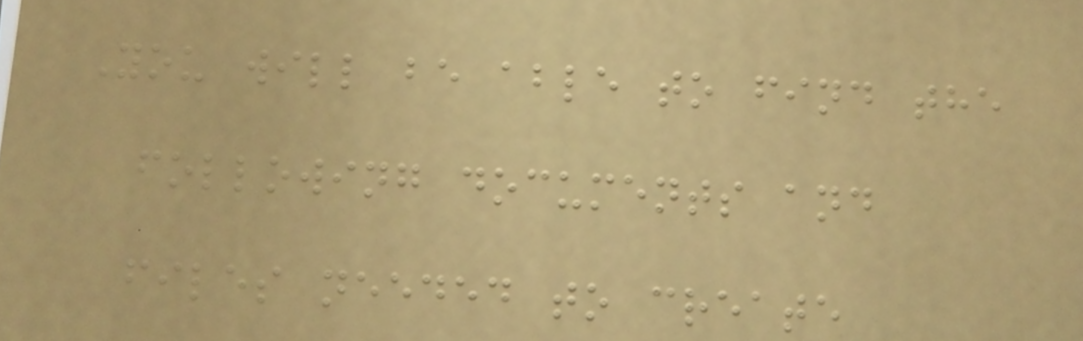You will be able to find the
following documents and
files needed to create
